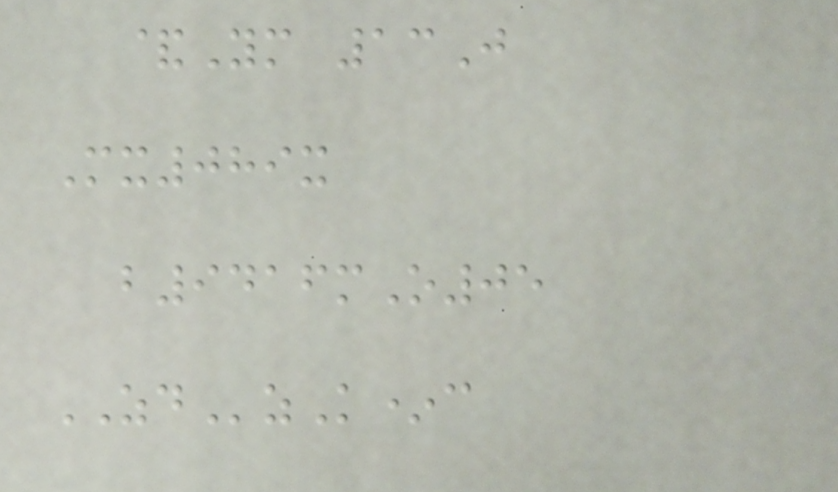&Ym 13J
Mx089x
b9416mO05
ZDzK*c
